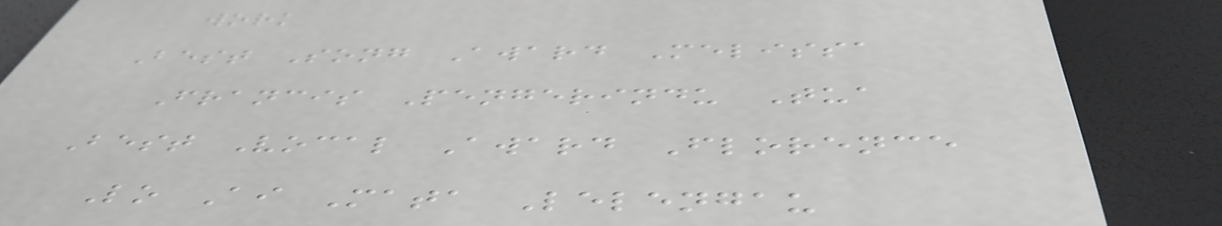work
Best Song Award Melissa
Francis Pengerindu Tua
Best Vocal Award Florence
Lo Ai Mata Lelengau
